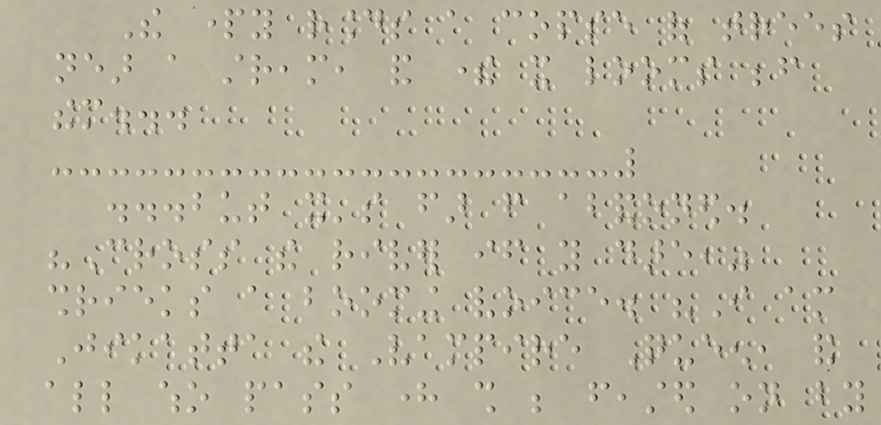The party rounds a copse of trees
near a stream, and there it looms before
them...
...but it's far from abandoned.
"Cross the river if you dare,"
shrieks a booming voice. "I am
Jikatta the Vampire Queen, and
all who pass here shall be feasted on by
